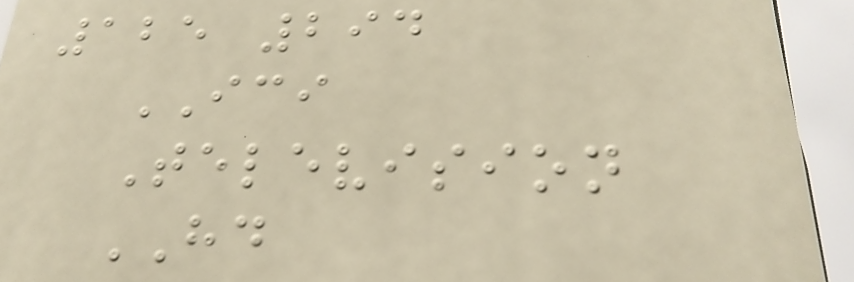125 294
ICI
Television
HD
